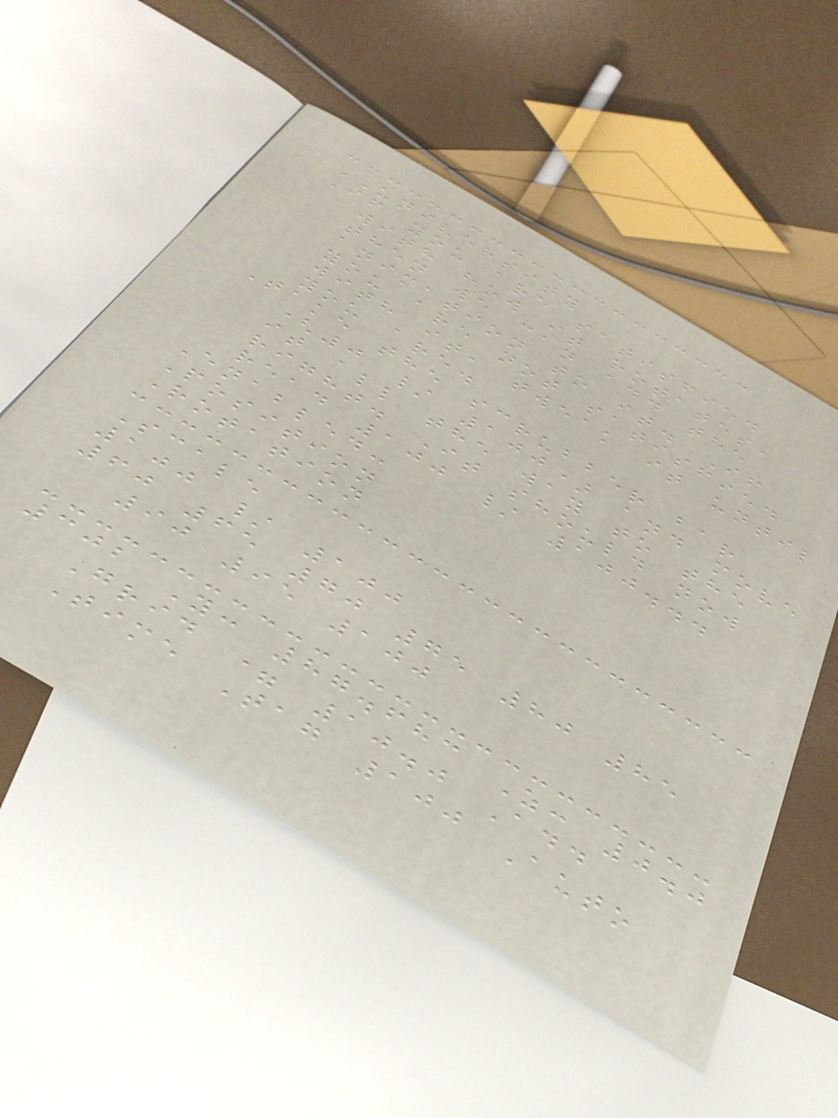UNIVERSITY
If you are satisfied
with how it rotates,
then we can add the
animation to it. If
you are not satisfied
with it, tweak it until
you are.
Take the scrubber bar
(0 / 100) and move
it all the way to the
right. It should now
read 100 / 100...
Enabled:
Position
Rotation
Scale
100 / 100
60 65 70 75 80 85
90 95 100
302 Y: 87.683 Z: 0.0
Grid = 10.0 Add
Time Tag 100 Auto
